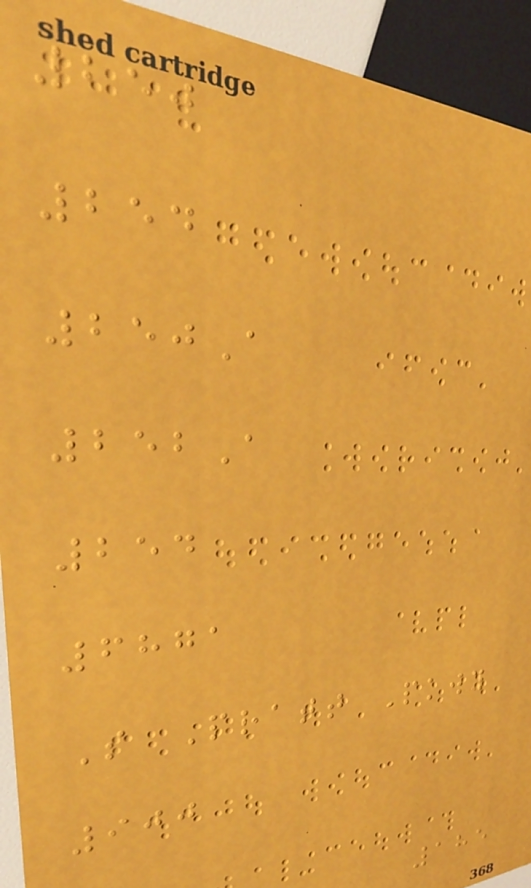250
254
250A
252A
254
6871
S Pratt Pkwy
900
185
